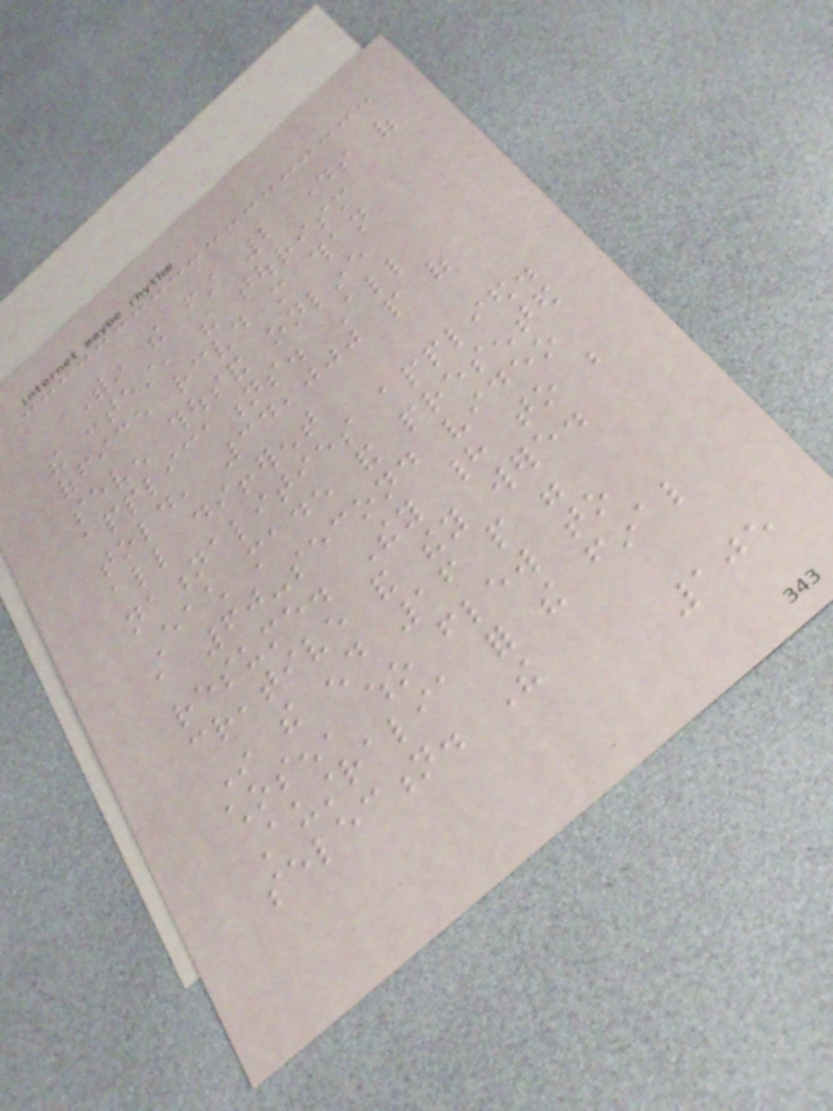Within the first 2 days of
the contest, the tourism
office received more than
seven thousand online
applications. All
told, 34,000 people of
all different
nationalities applied.
Each made and presented
a 60-second video
resume. They had to be
creative and they were.
In the end 16 people were
chosen, who flew to
Australia for the final
selection. The
105
